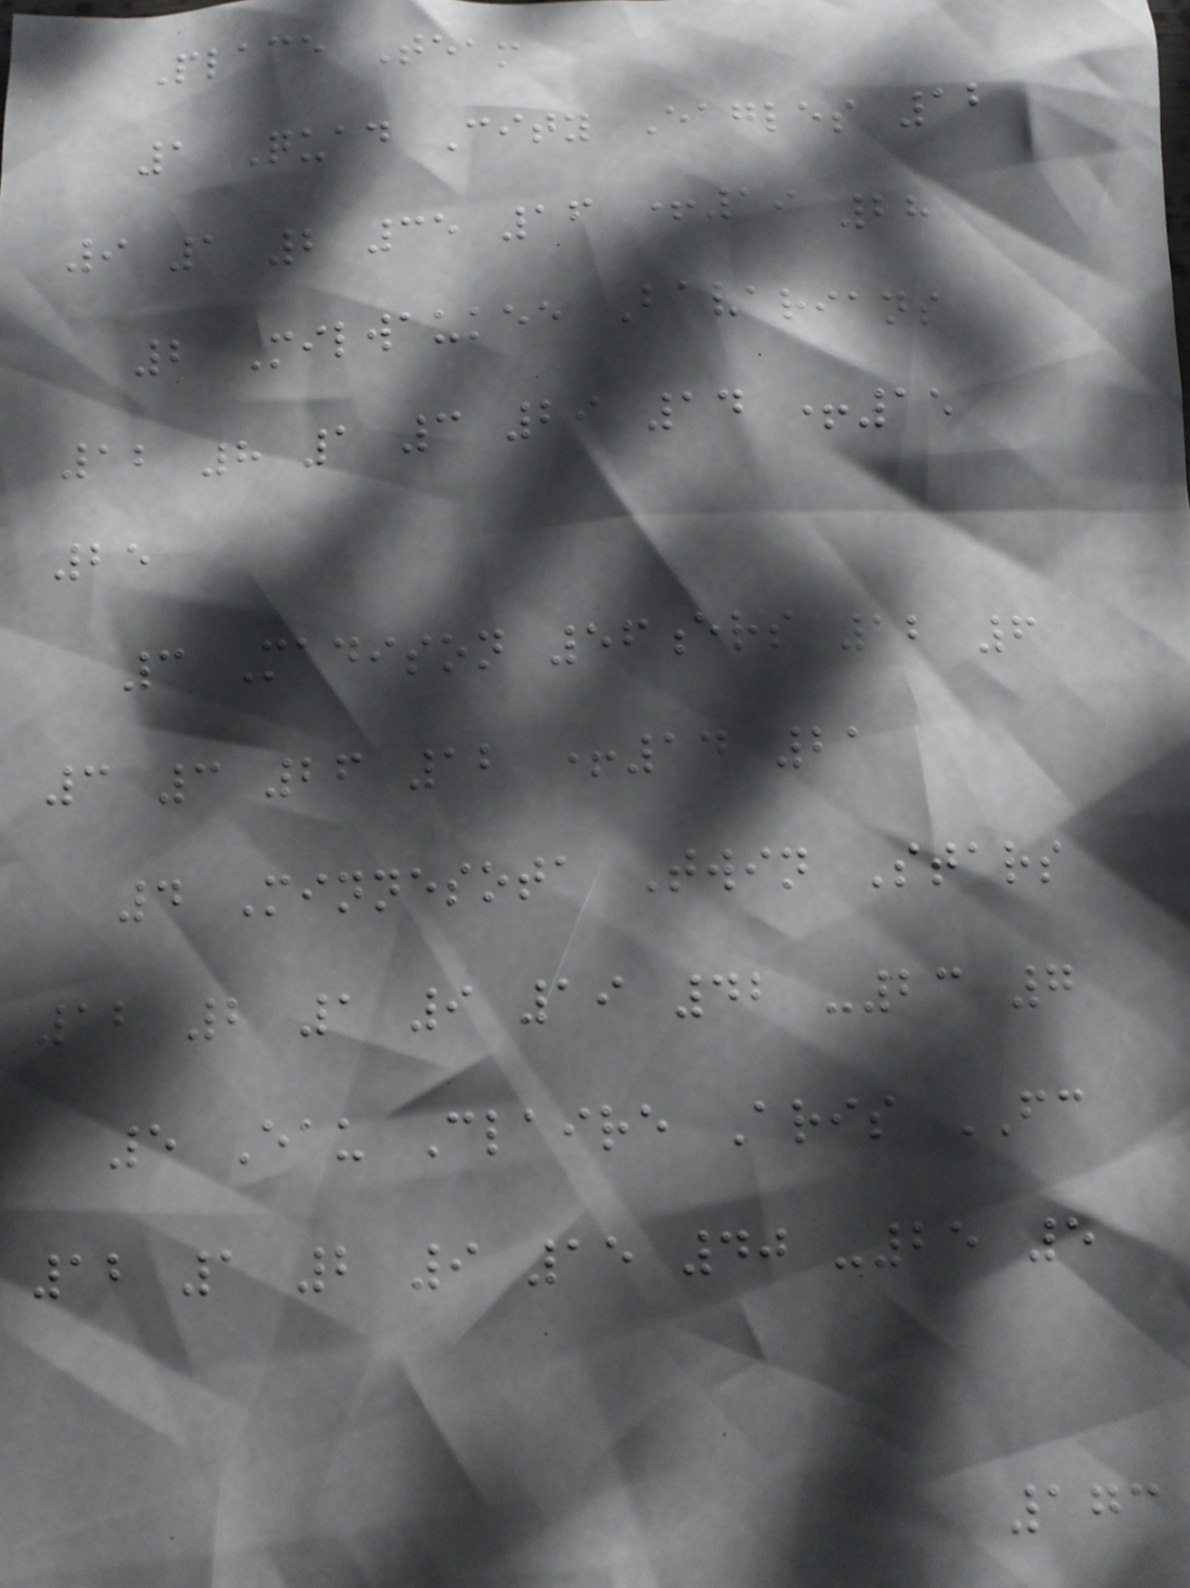Place Team
1 Quad City Eagles 12
9 1 2 35 16 +19 28
2 Milwaukee Bavarians
12 8 1 3 29 14 +15
25
3 Madison 56ers 12 6
3 3 26 12 +14 21
4 Minnesota Twin Stars
12 2 1 9 19 42 -23 7
5 Eau Claire Aris FC
12 1 2 9 15 40 -25 5
173
